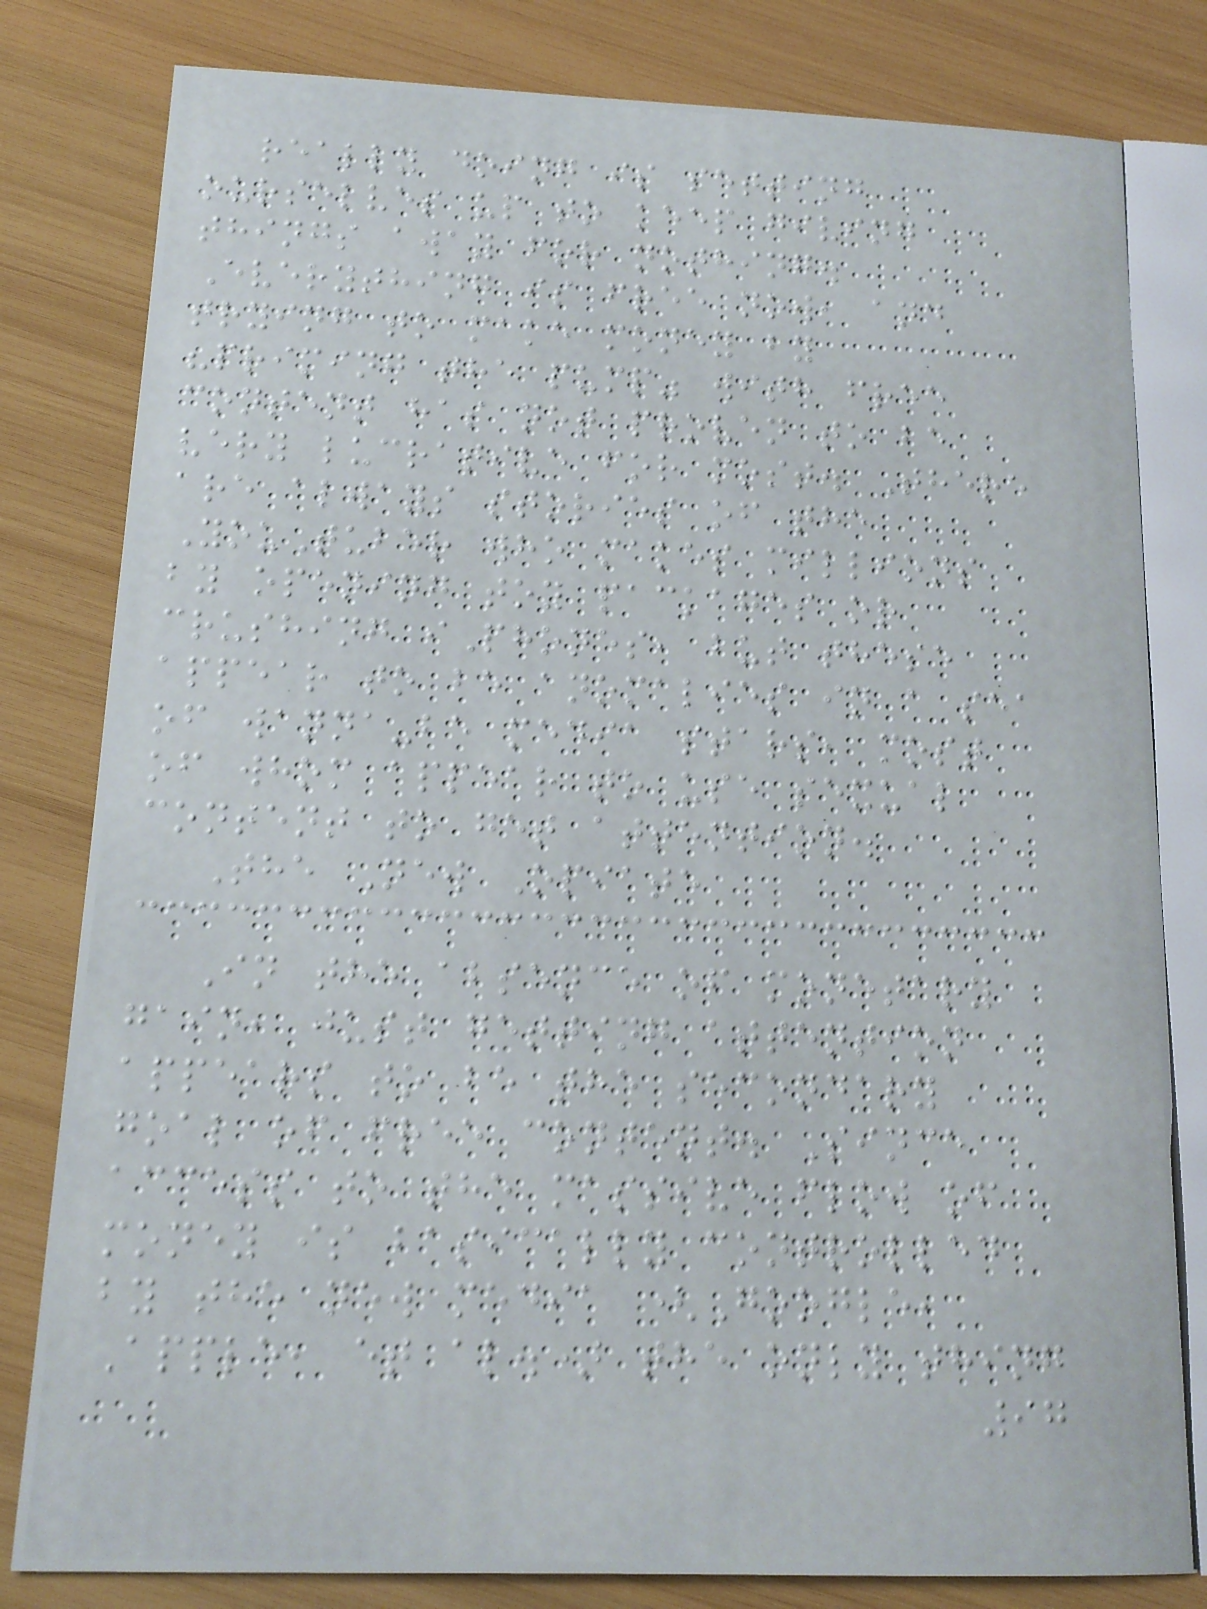really doing is setting
ourselves up to keep giving
things away for nothing.
Everything is free now, and
trying to make money by
"priming the pump" with free
content has not proven to be
very lucrative for most. There
are always stories of the
YouTuber who makes millions
by opening toy packages or
crushing iPhones, but these
appear to be anomalies in a sea
of wanna-be media stars, most
of whom appear to use sexual
content to get attention.
The New Opiate
In the absence of monetary
gain, just getting attention
appears to be the secondary
goal of free content. Since
access to the massive flow of
money is basically controlled
by the new media (Google,
Apple, et al.) the only thing
97
